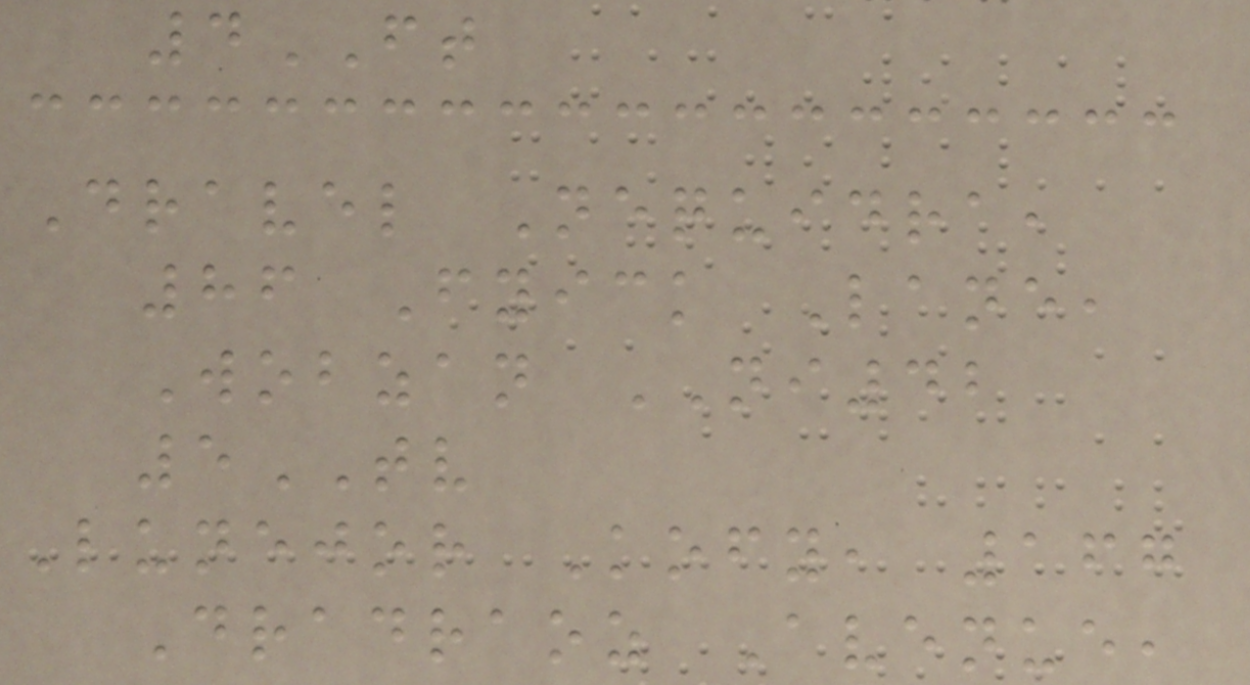4FT
Dravel Nequidra,
86 Fyick Lane,
Wobzan NI42
5TV
Lunejor Kofy, 167
Dradraoz Avenue,
